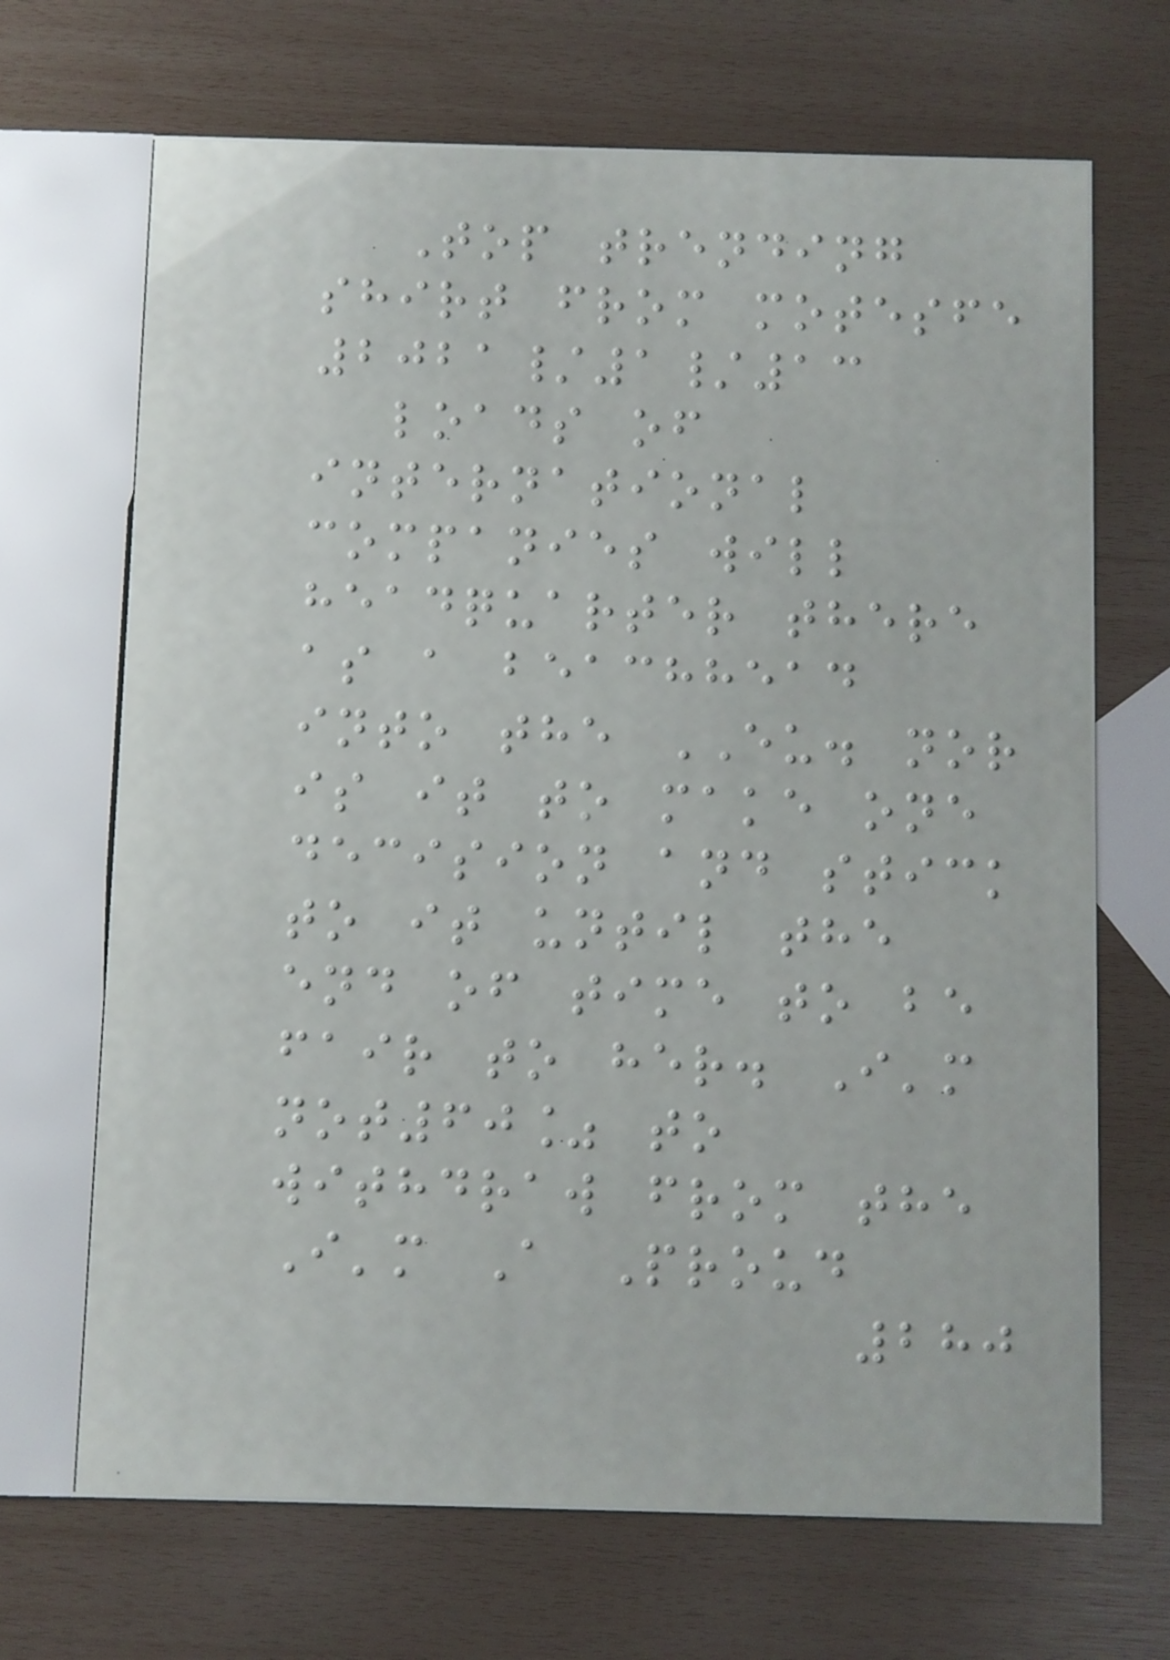Top trending
shirt from motesfe
2021/1/13
loads of
international
companies will
headquarter there
as a beachhead
into the EU. nor
is it to make one
decision and stick
to it until the
end of time to be
fair to her. I'm
not60% to
withdraw from the
I'm A Proud
280
